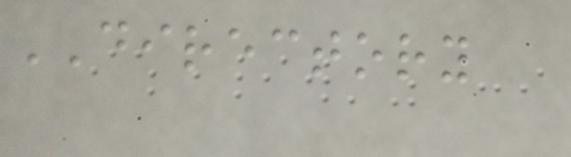DIRECTORY
